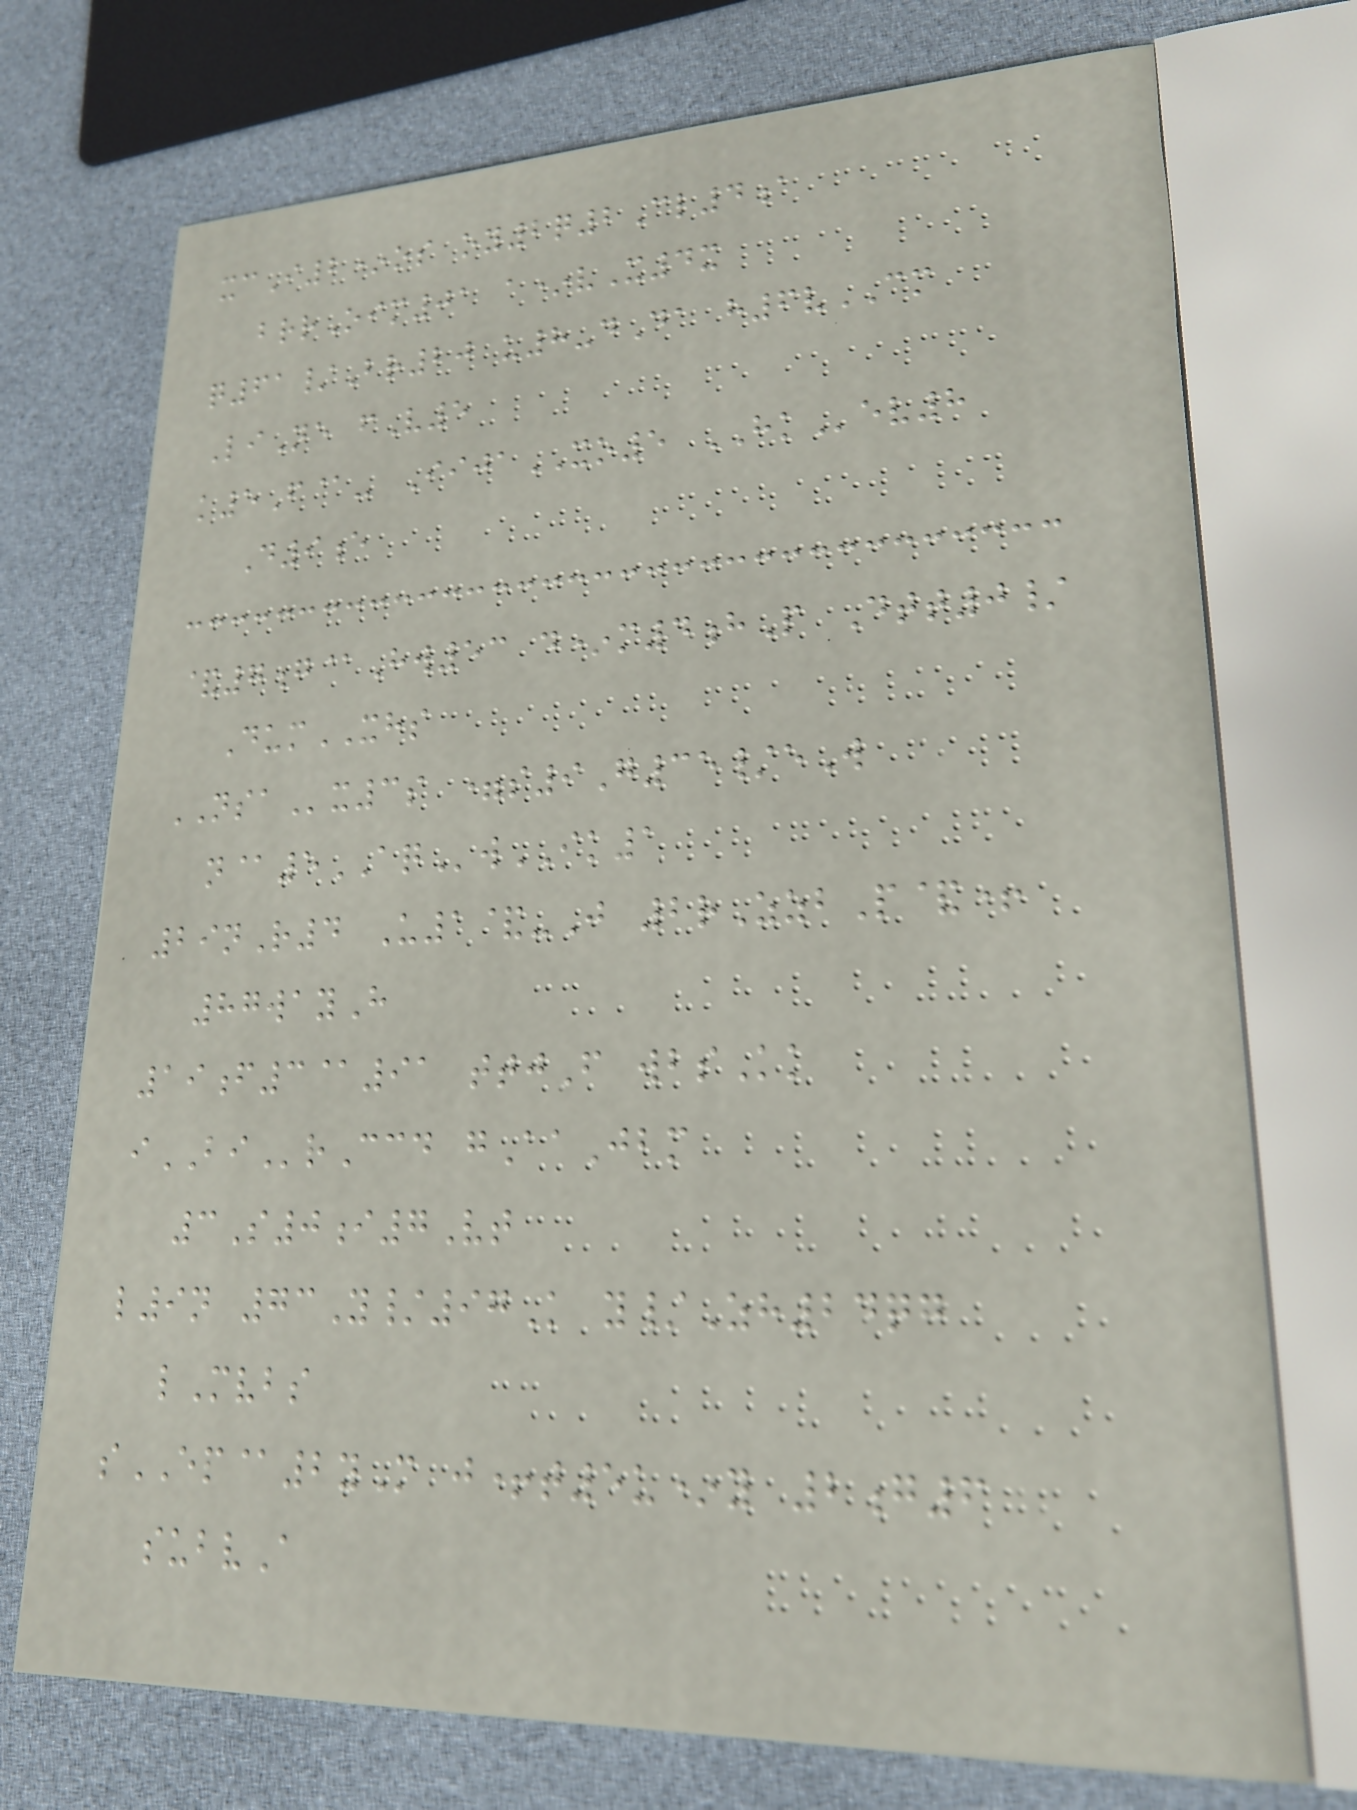xcI2*os oy2q2Cl4a
brrOim01 a*vX4x
q61/Br20 u8-dDa h6vCM
LiNe fV5
k5F@- IijaXO5 HKev8
D9e
&7g@Hw53 d*m4hP Dtt0/
DumXHS
NSAx3s =s9G35/eW
n@5AQwIK1
29nR4 U1&-J 2rZzbP&+
87wayH
19f3@91 ttjF wbsKk
iBIrCcd gAaJbm
3S0i7Vt
l9n 73Y/97K y/Zh24qg
lMvbs
sEP@2yM j+t5u*y 2g6
subvA
